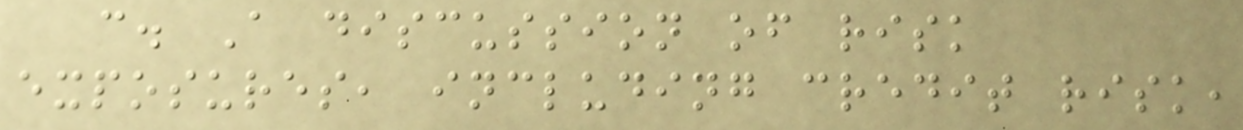c. A discussion of risk
exposures, including credit risk,
